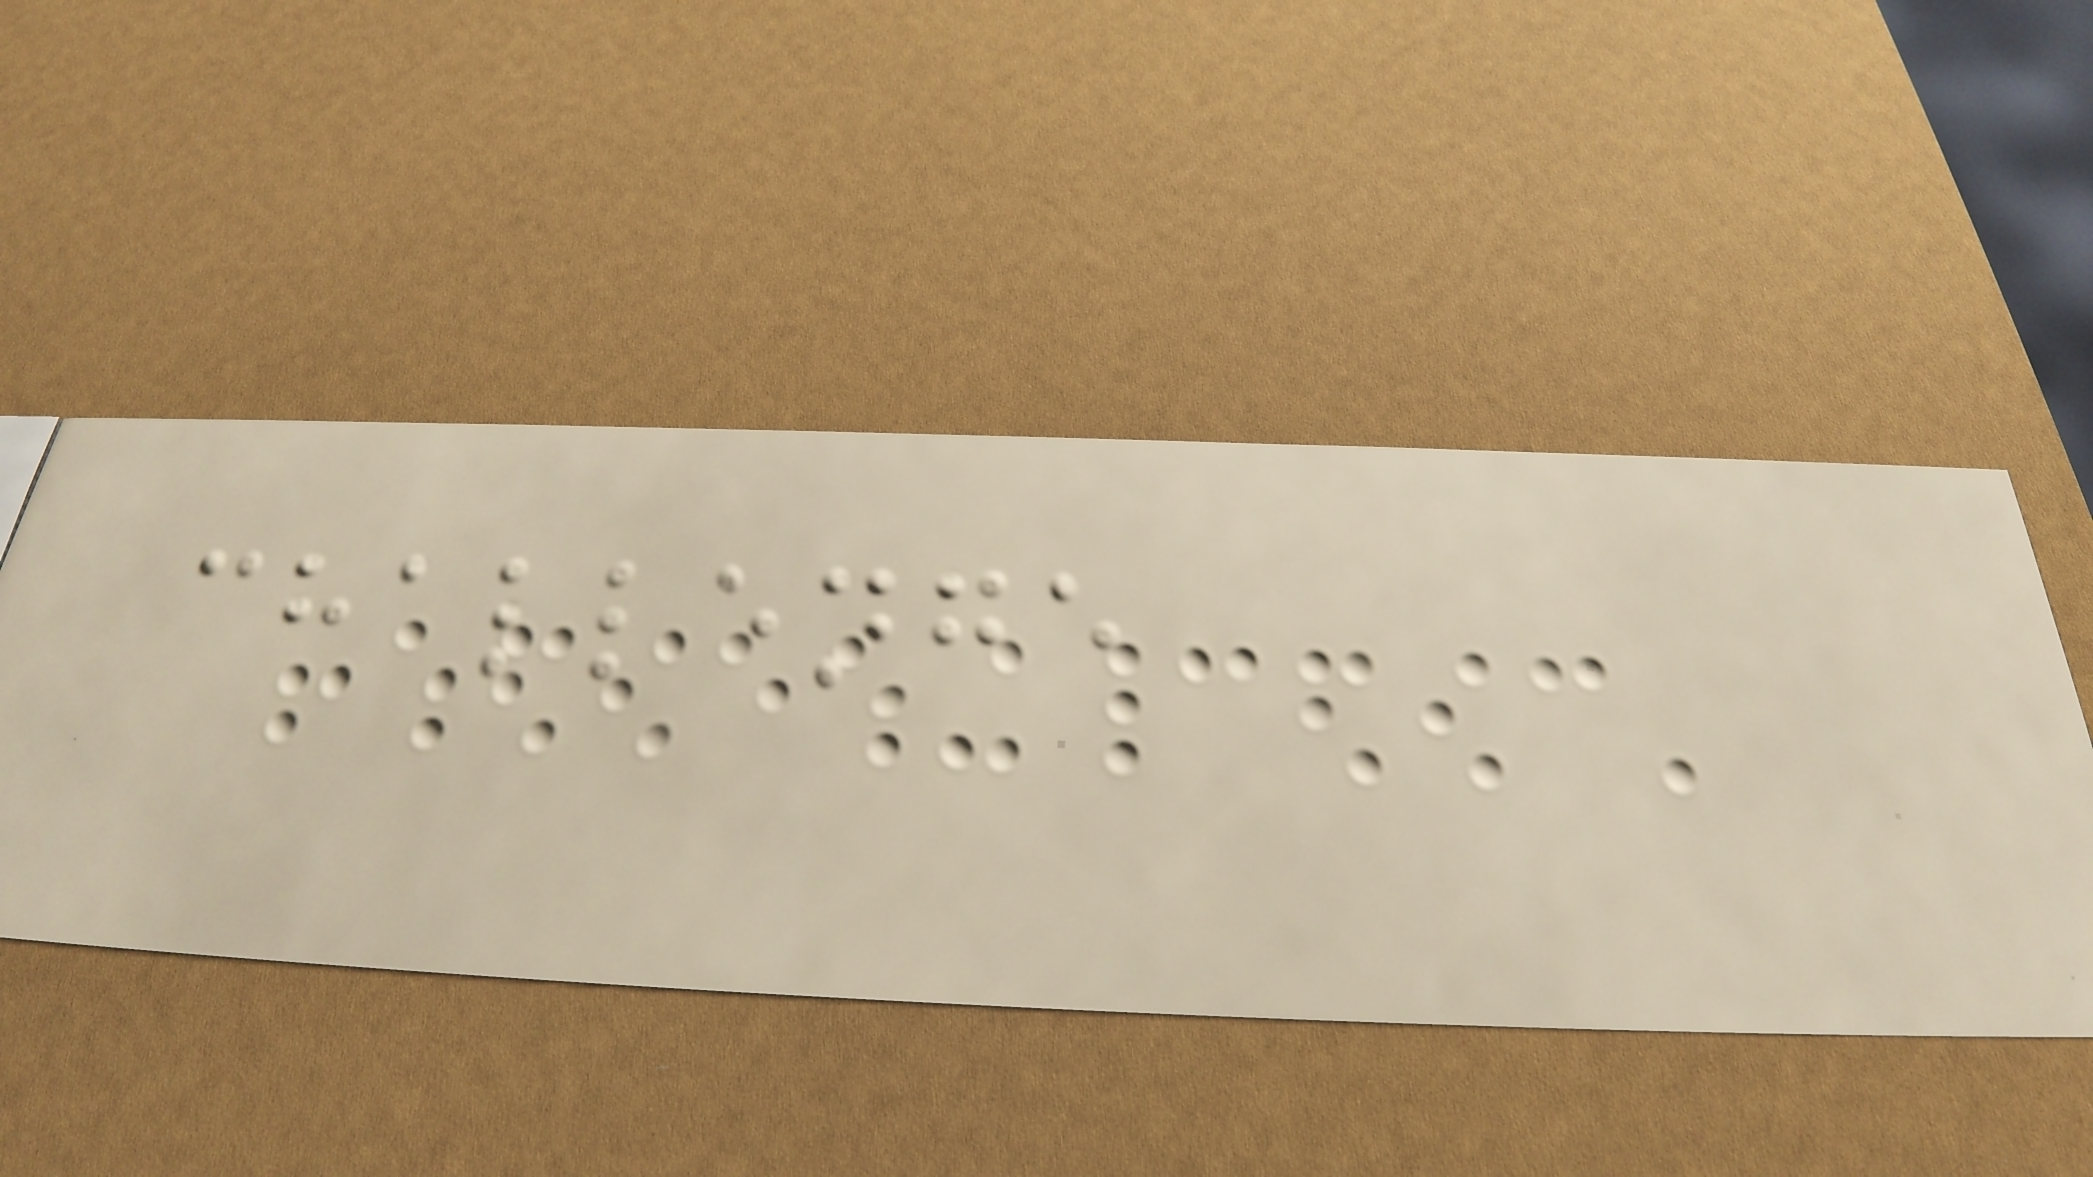challenge
